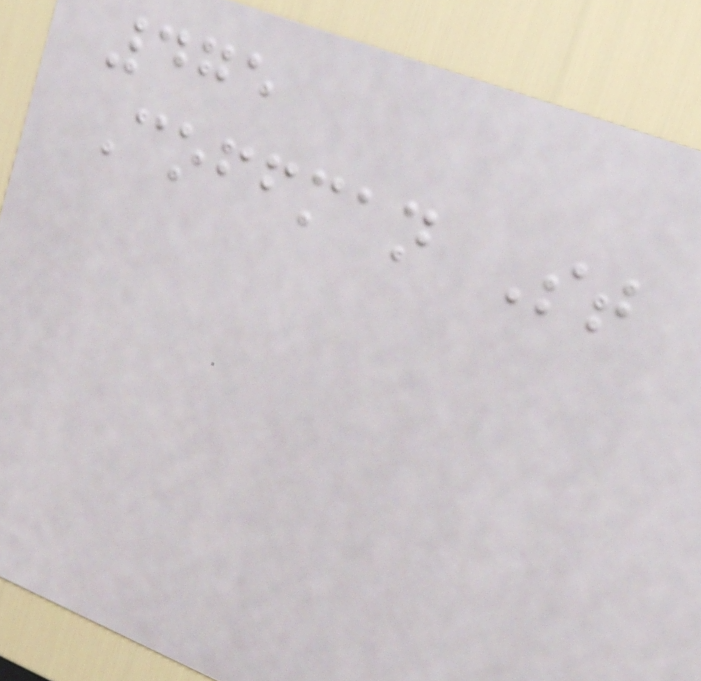475
Coffman St
